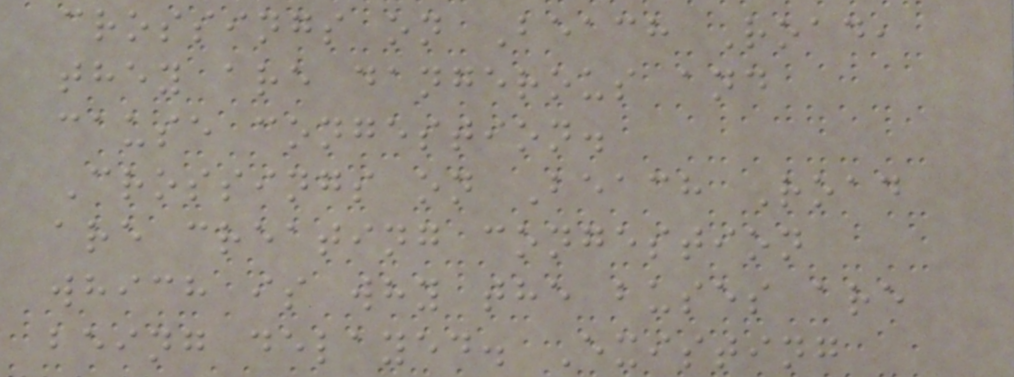crossings on Beach Road,
they are dangerous and
cause congestion.
Crossings on Beach Road
are creating congestion
which is why the buses are
being delayed. Existing
